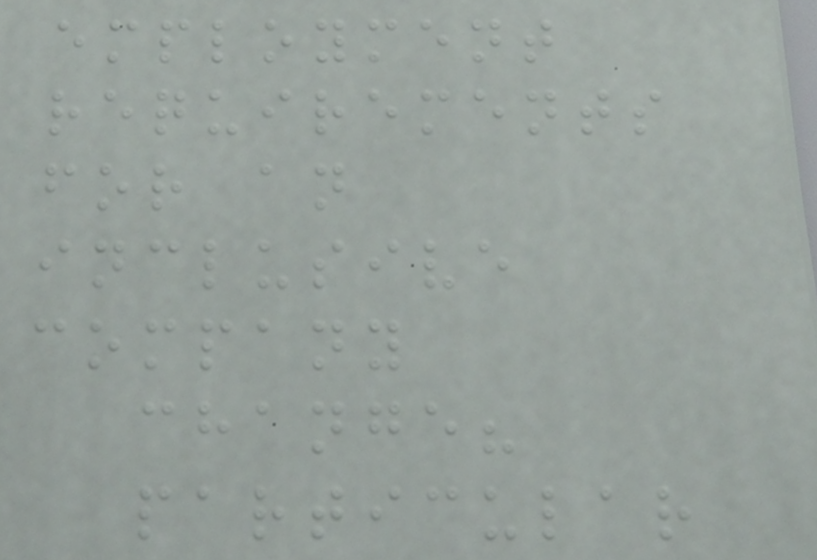employment
requirements
for an
inclusive
company
change?
particular
